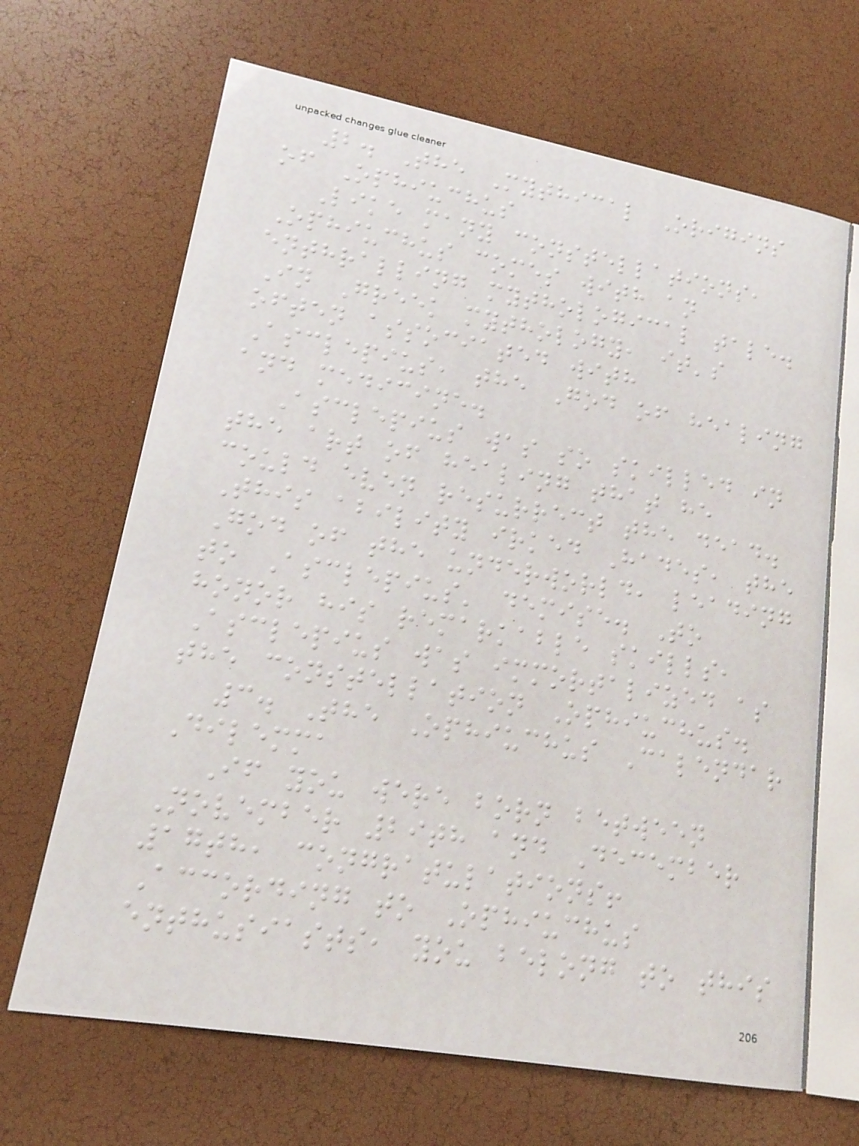2. The Mythical Origins
of Ophiuchus
Like many constellations,
Ophiuchus comes with an
enthralling mythological tale.
In Greek mythology, it's
often associated with
Asclepius, the God of healing
and medicine.
Asclepius was so skilled in
the art of healing that he
could even resurrect the dead.
This ability irked Hades, the
God of the underworld, leading
to Asclepius' demise. To
honor his remarkable skills,
Asclepius was immortalized as
the constellation Ophiuchus.
3. The Ophiuchus Calendar
Dilemma
If you were born between
November 29th and December
17th, congratulations!
According to Ophiuchus
enthusiasts, you belong to this
